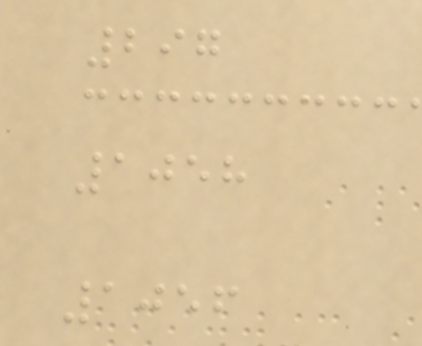297
1058
1056
